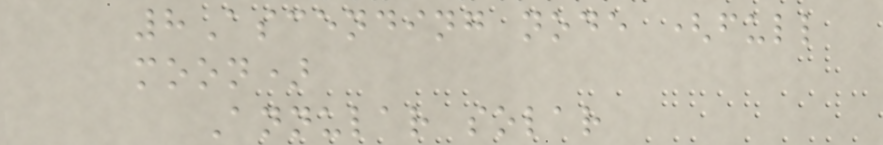8Ascending node (full
moon)
Annular solar
